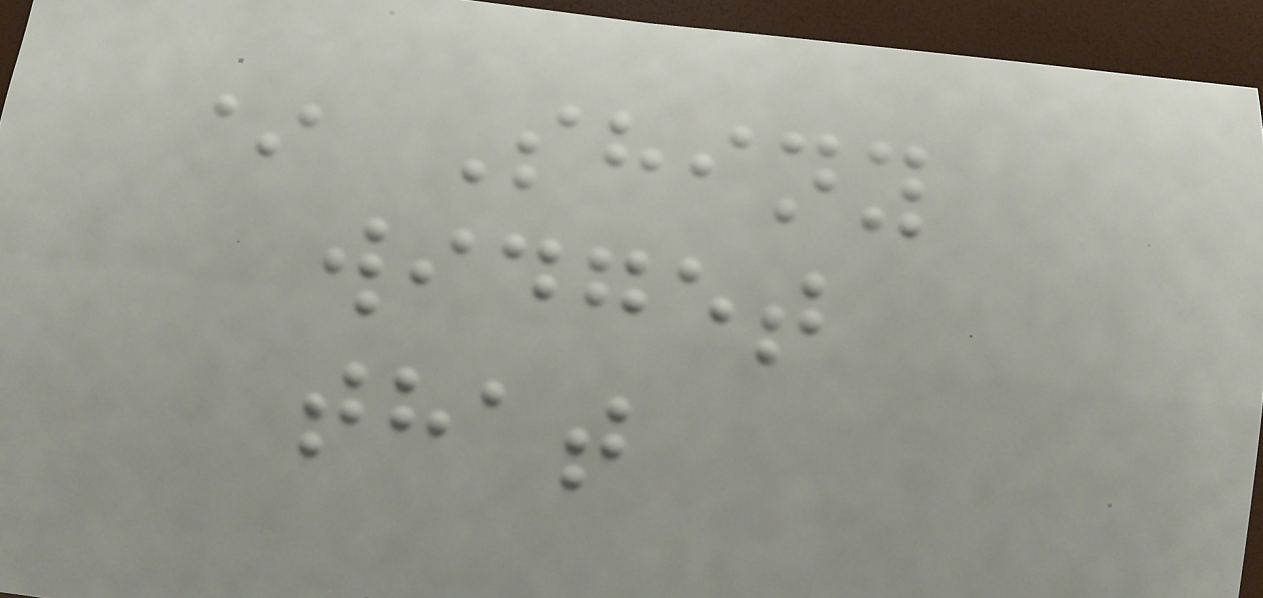* Shiny
widget
that
